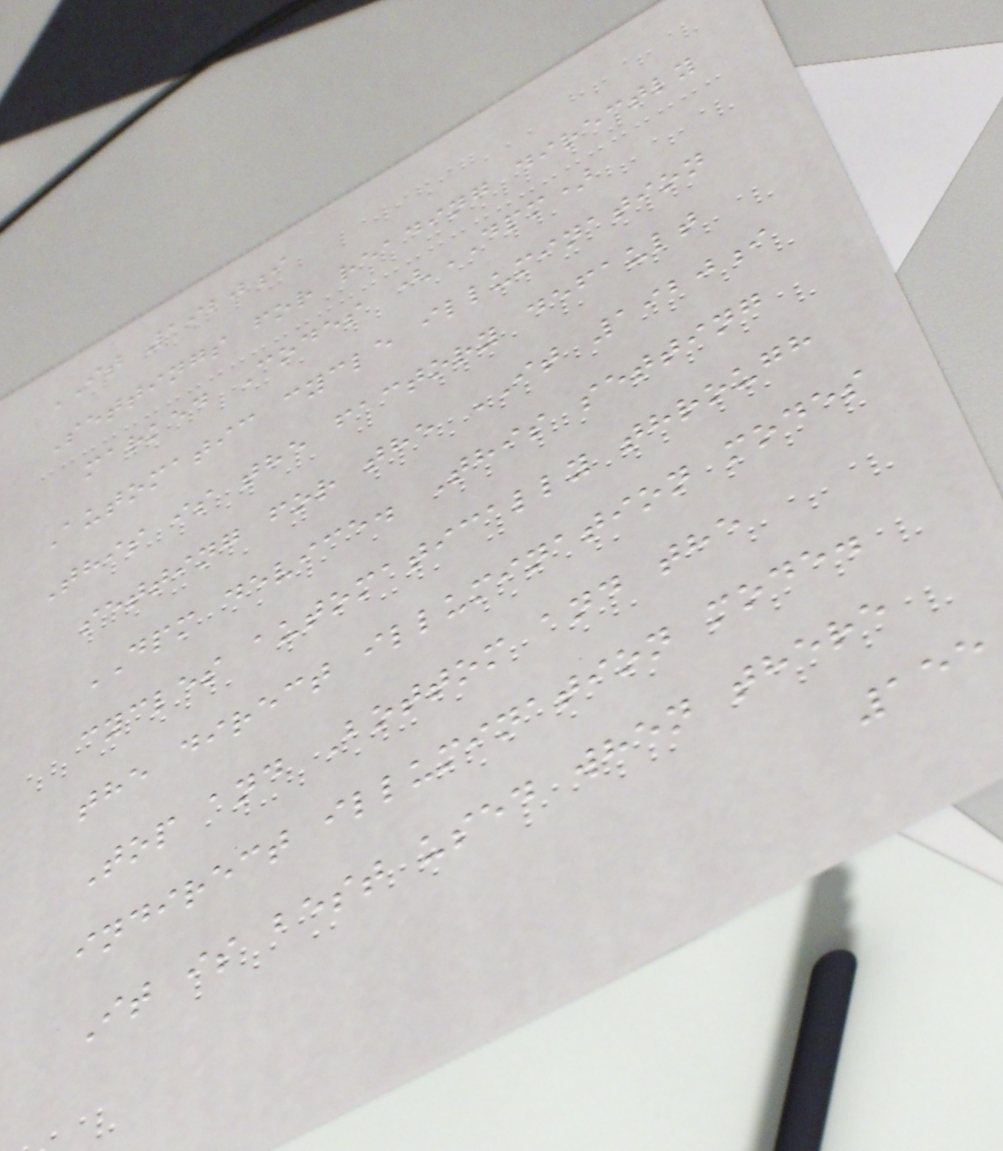IT 1920i
Settings for reading directly
marked Codes (DPM)
Automatic cycle illumination
This is the factory default
setting for the IT 1920i
DPM device. This setting
cycles automatically through
the direct illumination modes
Top and Bottom and the
indirect illumination mode.
It is best used when there
155
